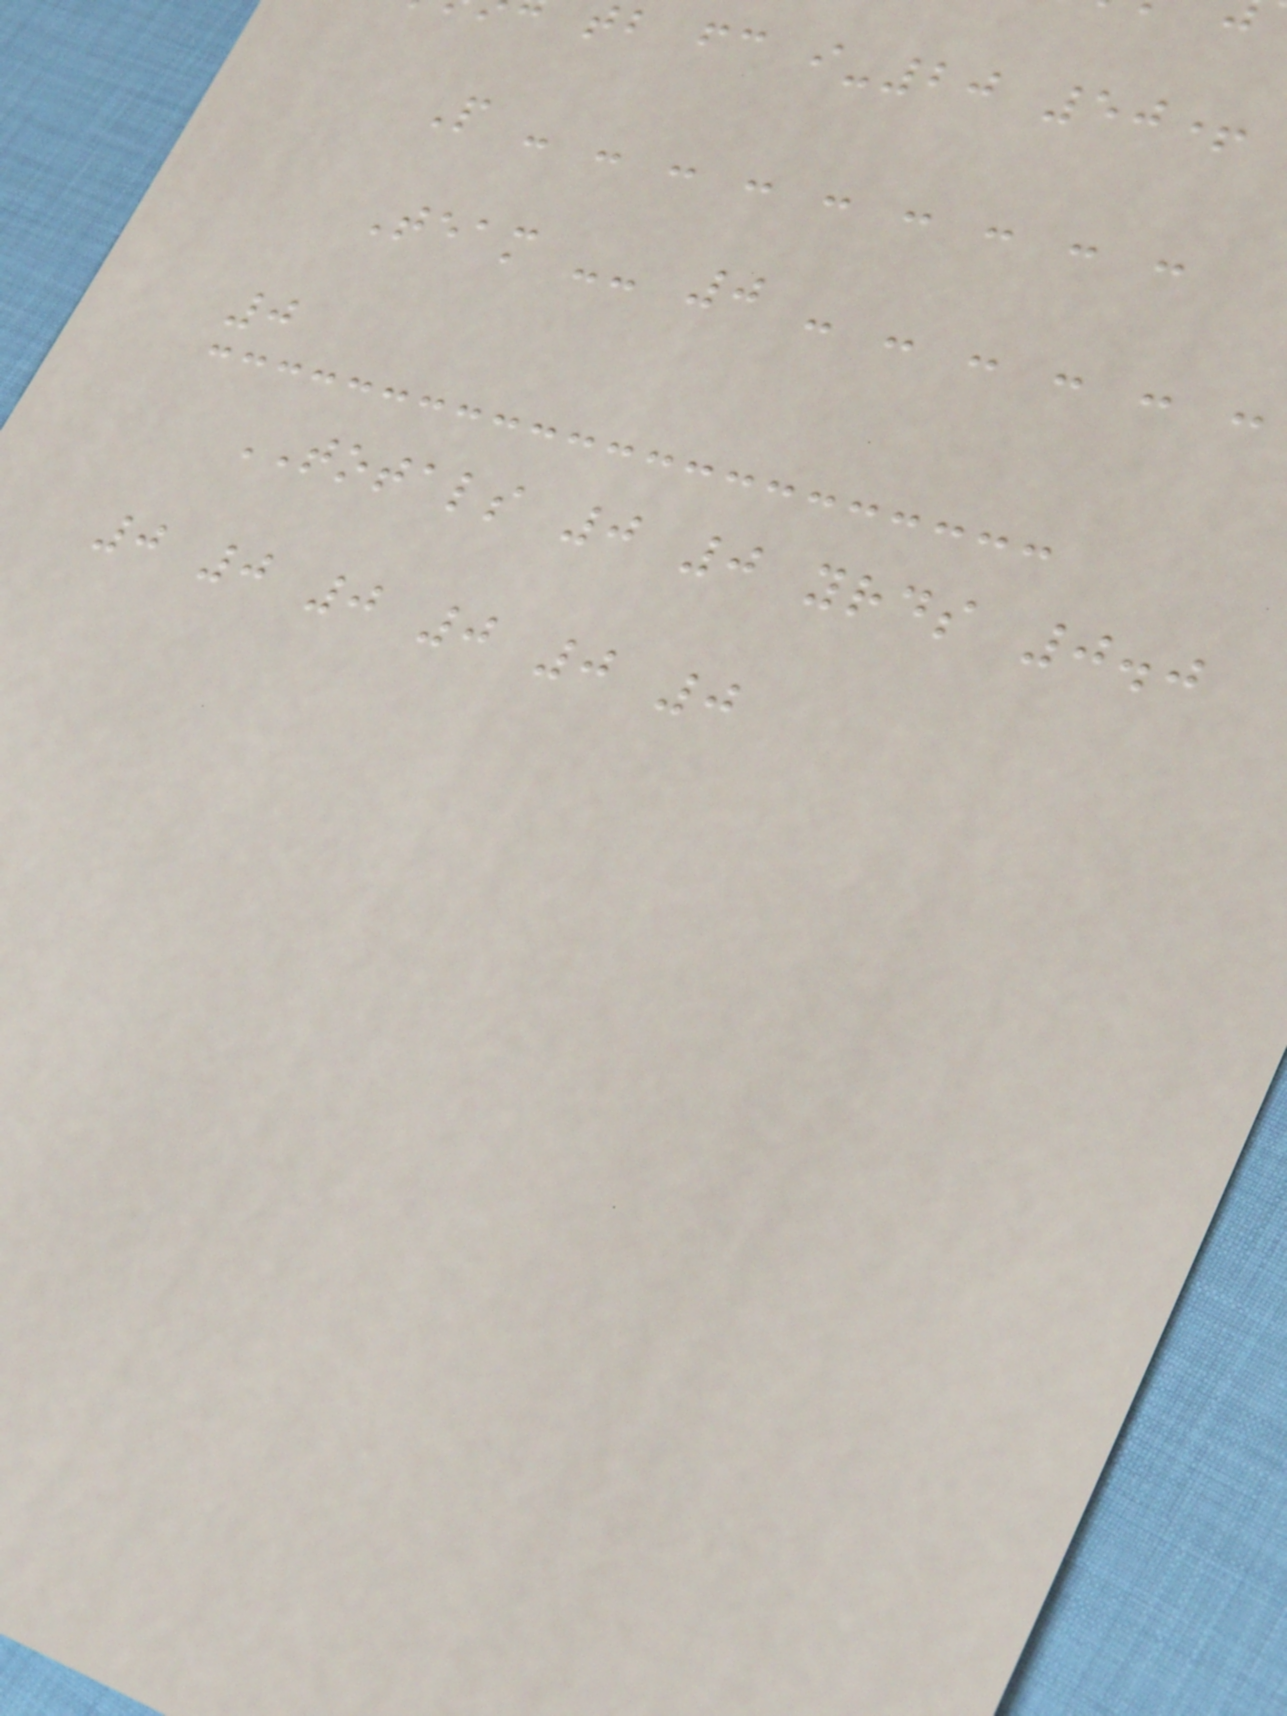tb fc i-20 50+
P - - - - - - - - -
Team -- 0 - - - - - -
0
TOTALS 0 0 yrds 0.0
0 0 0 0 0 0
